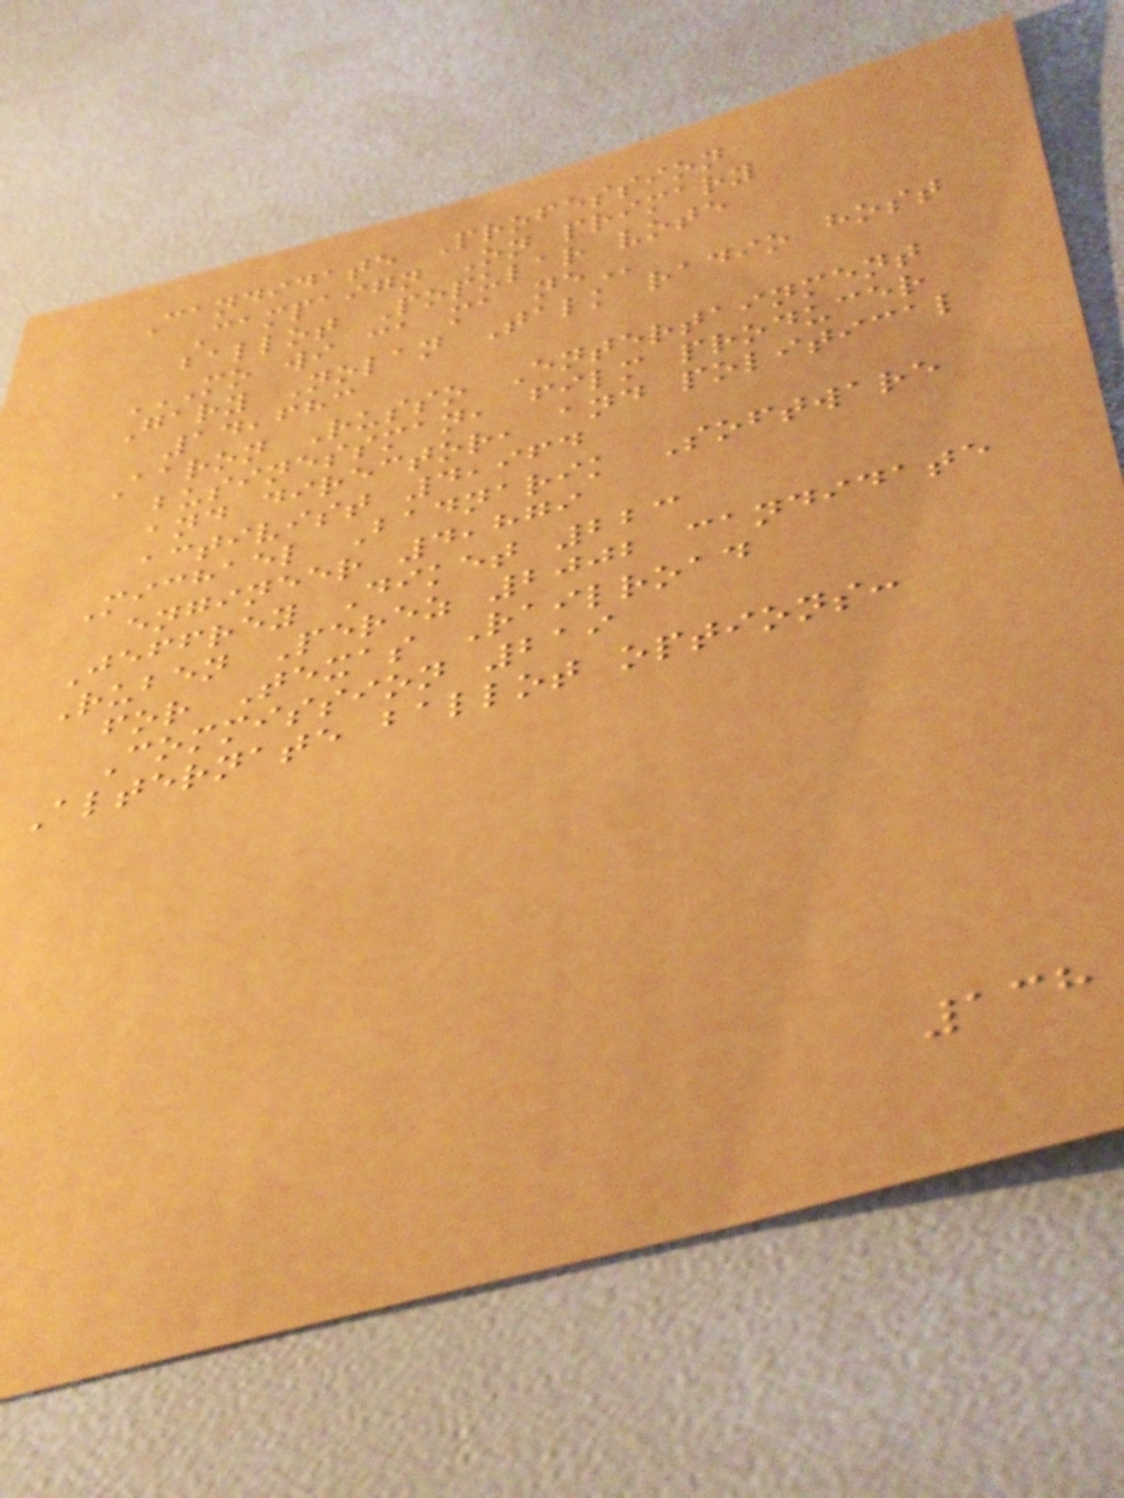Candidate Profession
Campaign On primary
ballot Popular vote
MO WI CA MA NE
Gary Nolan Talk radio host
14,683
Aaron Russo Entertainment
businessman, film producer
and director, and political
activist 4,964
Michael Badnarik Software
engineer 4,879
Jeffrey Diket 223
Ruben Perez 2002 candidate
for Texas Railroad
Commission 219
Alternate ballot options:
138
